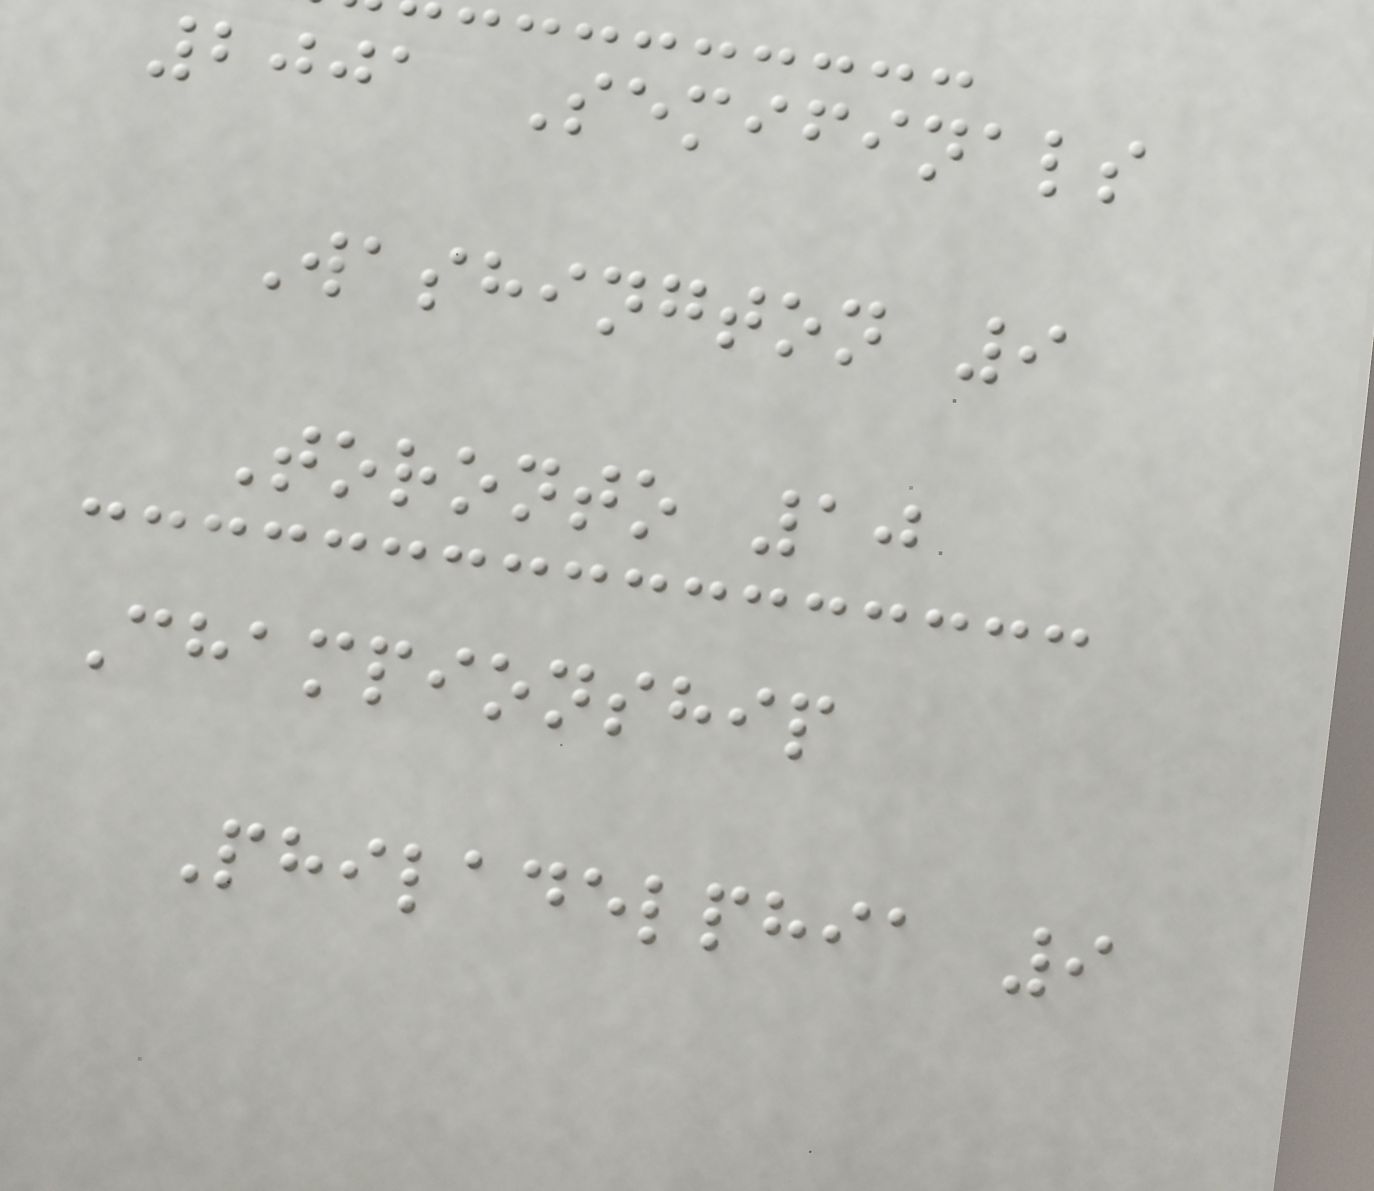2001 Semifinals
Washington 9
Toronto 10
Championship
Philadelphia 9
